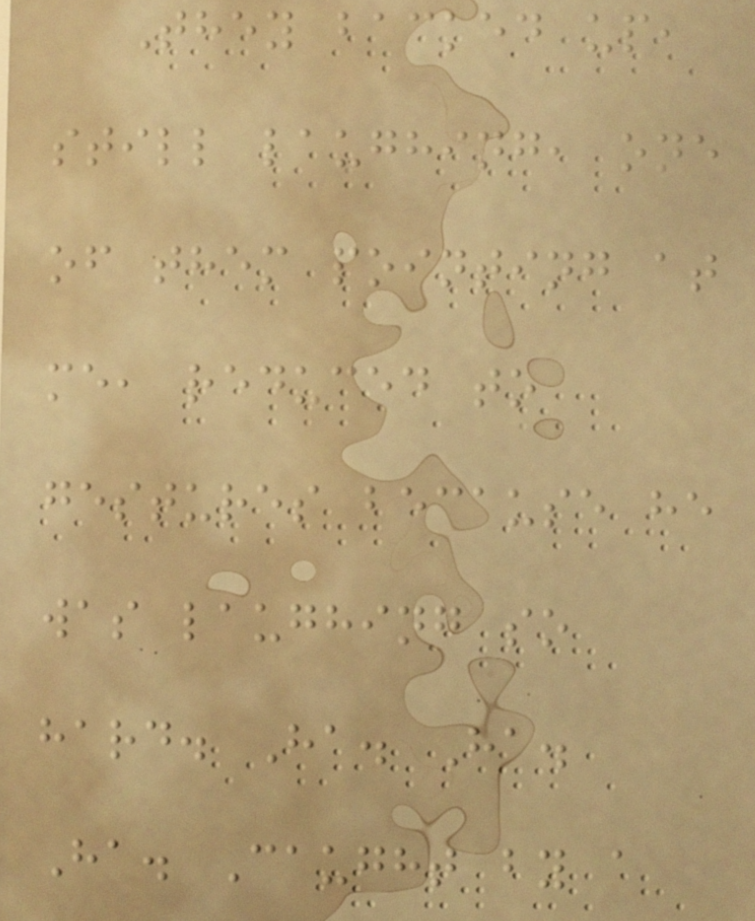They backed up,
still laughing, one
of them pointing at
me, reduced to
gestures because he
was laughing so
hard. Ha. Ha.
Ha. Caught by a
